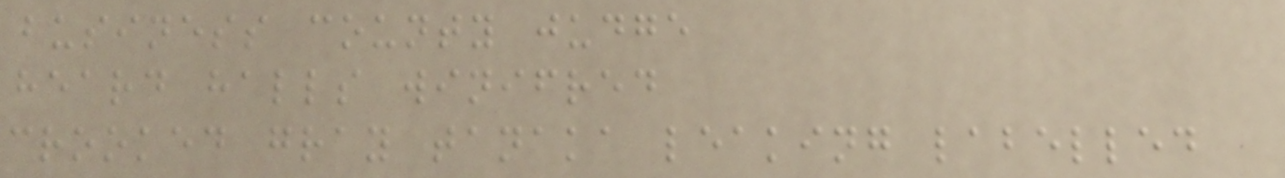business county judge
heard halls winifred
crooked gray tanaka leaking labelled
